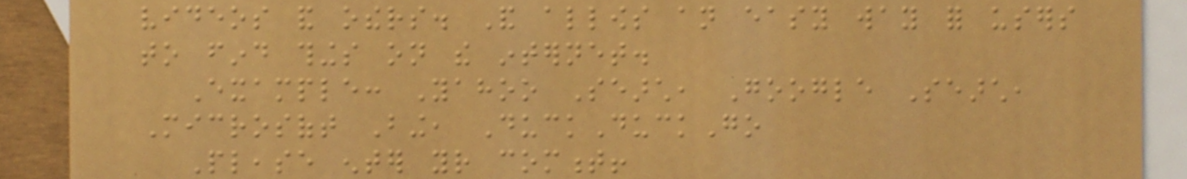videos and others. And allows an easy way for users
to find things on the internet.
Example: Yahoo Search, Google Search,
Microsoft Bing, DuckDuckGo
Please enter your comment!
